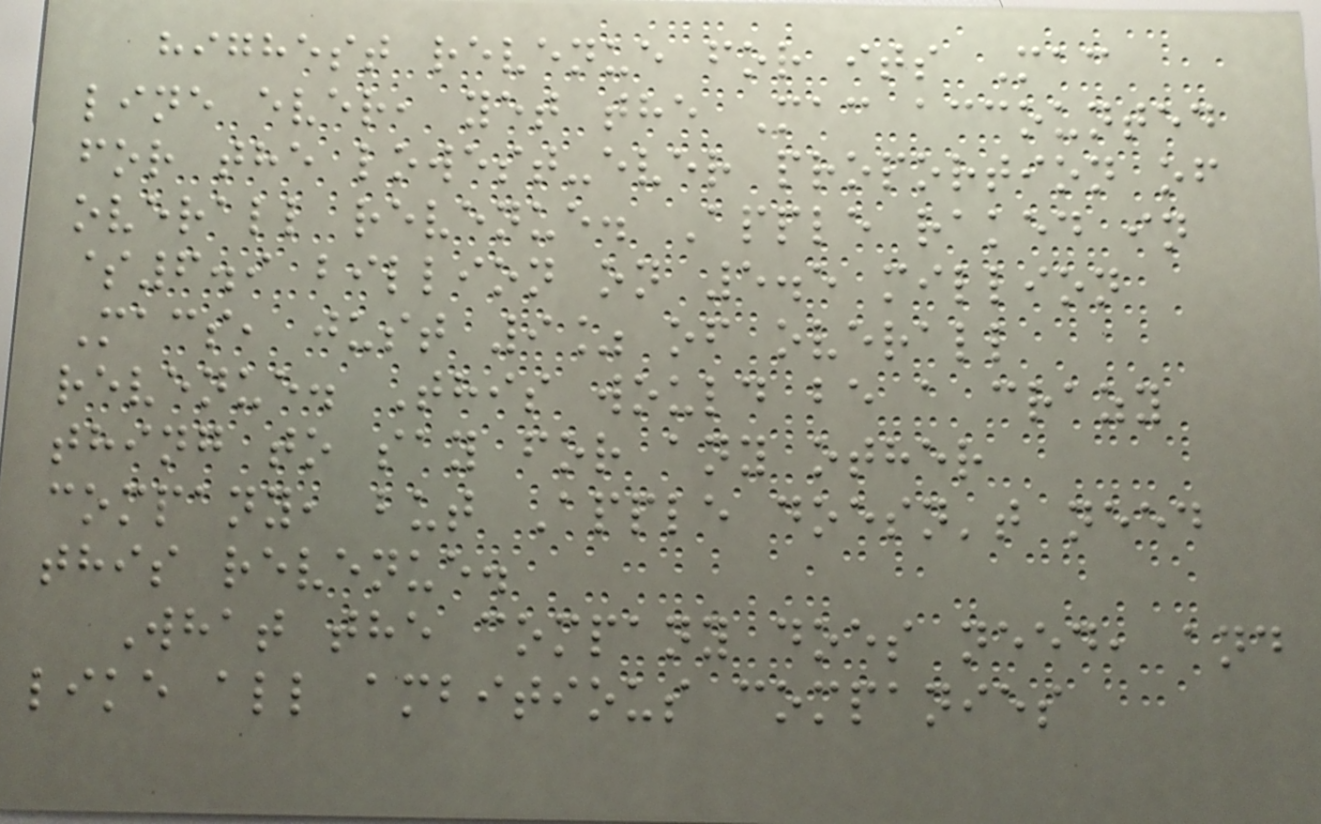highest revenue for its Mac
line ever, yet the Mac accounted
for the lowest-ever proportion of
overall revenue. Apple raked in
$6.9 billion on 5.5 million
Macs, just 9% of overall
revenue. This would be a crazy
thing to say for any other
company, but Apple doesn't need
this revenue.
What the company does need, and
like all ambitious companies
